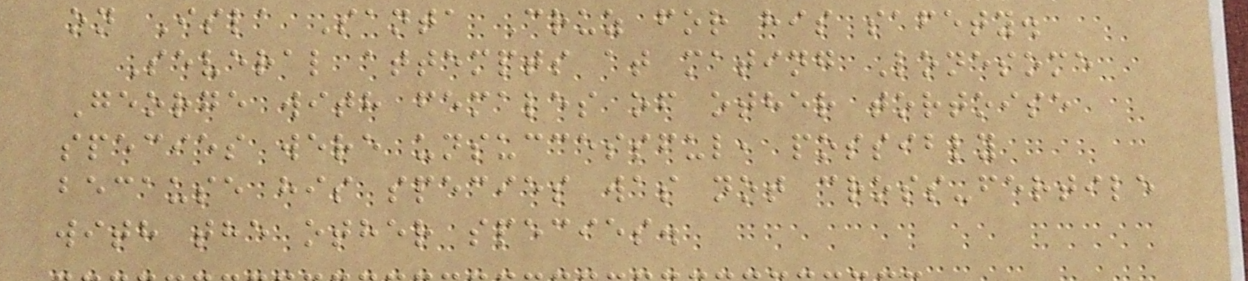on Isla Santa Cruz for his safety.
Several attempts at mating Lonesome
George with females of other tortoise
species were unsuccessful, possibly
because his species was not cross-fertile
with the other species.
